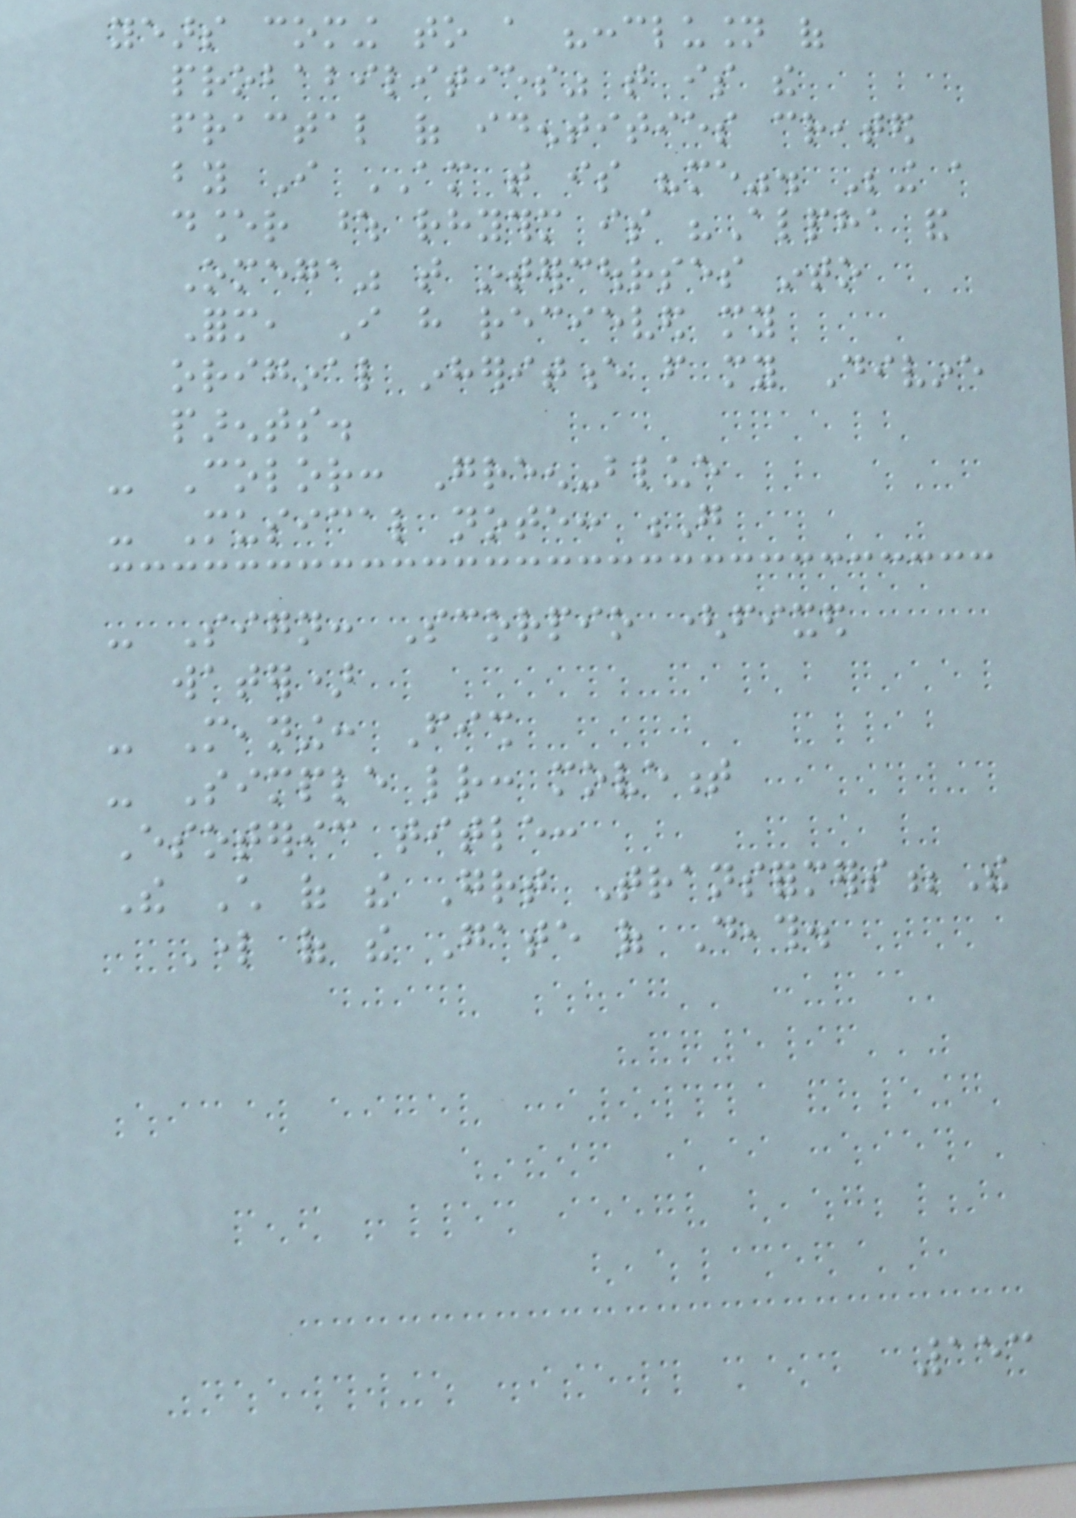years coming to a "conclusion of
probabilities" that is the
fractal of identities created
by I AM that is "me". Being a
dancer whose rhythm is "Alpha and
Omega" that intercourses into
Form, I have recieved my
original inheritence from my Divine
parents.
- Color: Green-blue
- Musical note: G
- Sign: Scorpio (fixed
water)
- Meaning: Fish
- Simple letter: movement
Esoteric title:
The Child of the Great Transformers;The
Lord of the Gate of Death.
153
